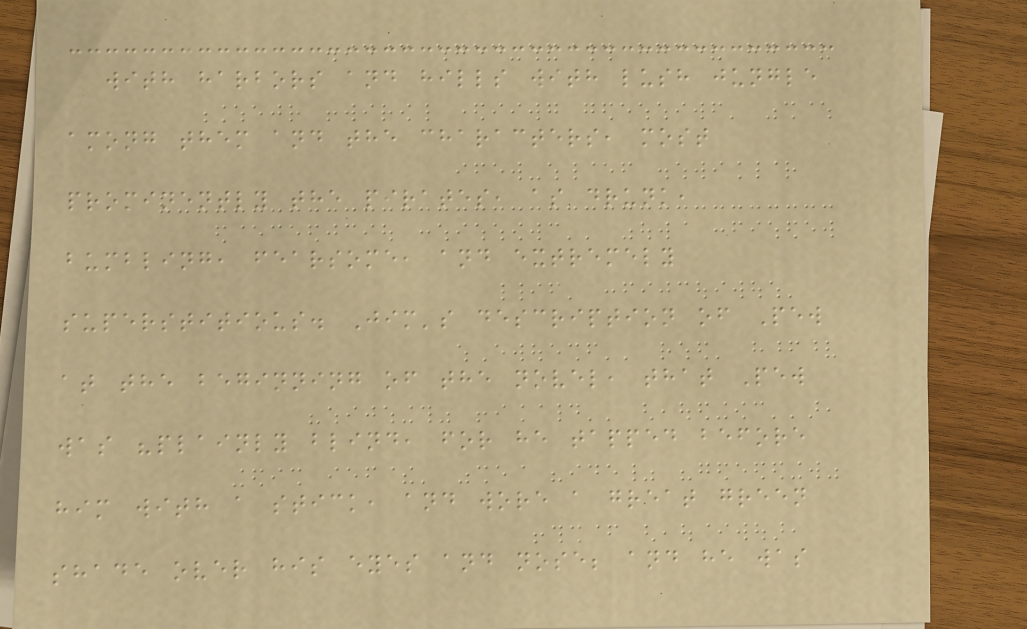with harbors and hills with lush jungle
among them and the characters, most
prominently the pirates, as drunk,
bumbling, fearsome, and extremely
superstitious. Jim's description of Pew
at the beginning of the novel, that Pew
was "plainly blind, for he tapped before
him with a stick, and wore a great green
shade over his eyes and nose; and he was
